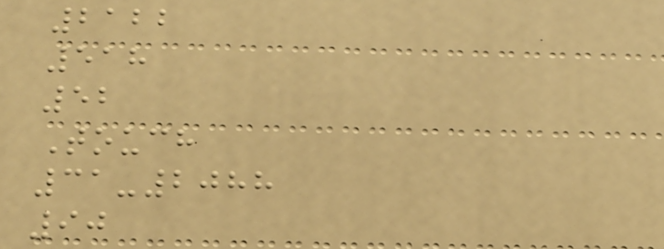2122
518
52
Touch
31-2088
90
